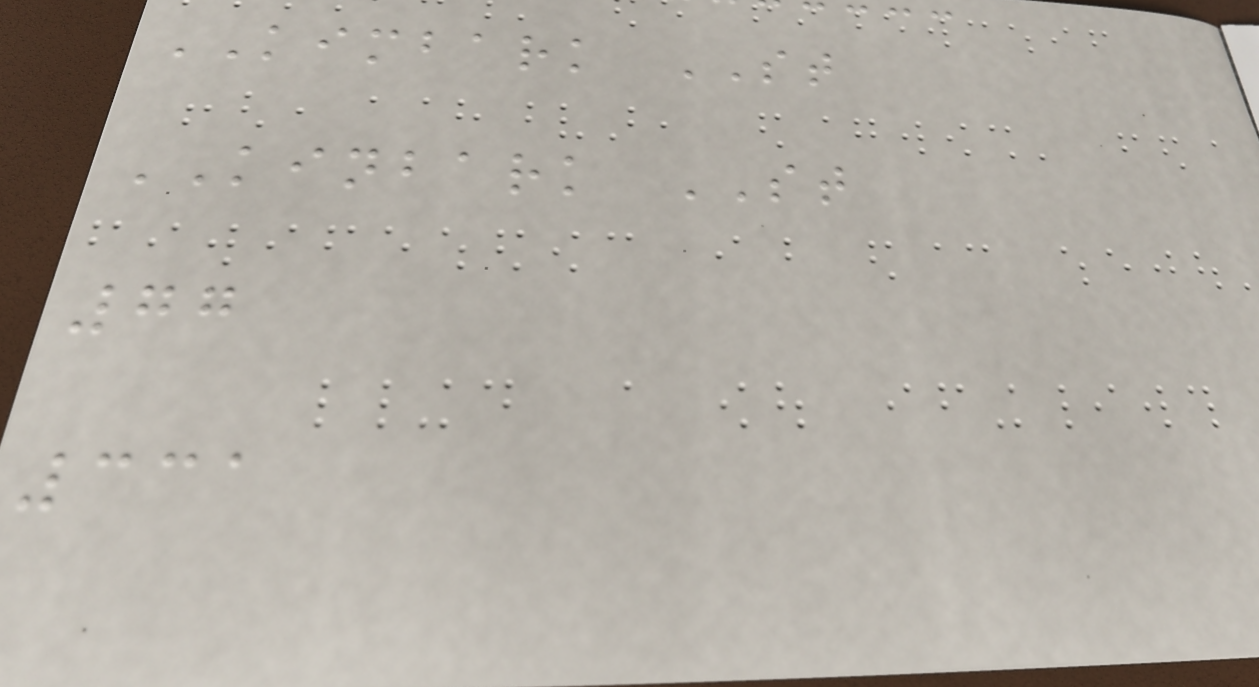KIMBARK ST
KINBARK ST
77
331
